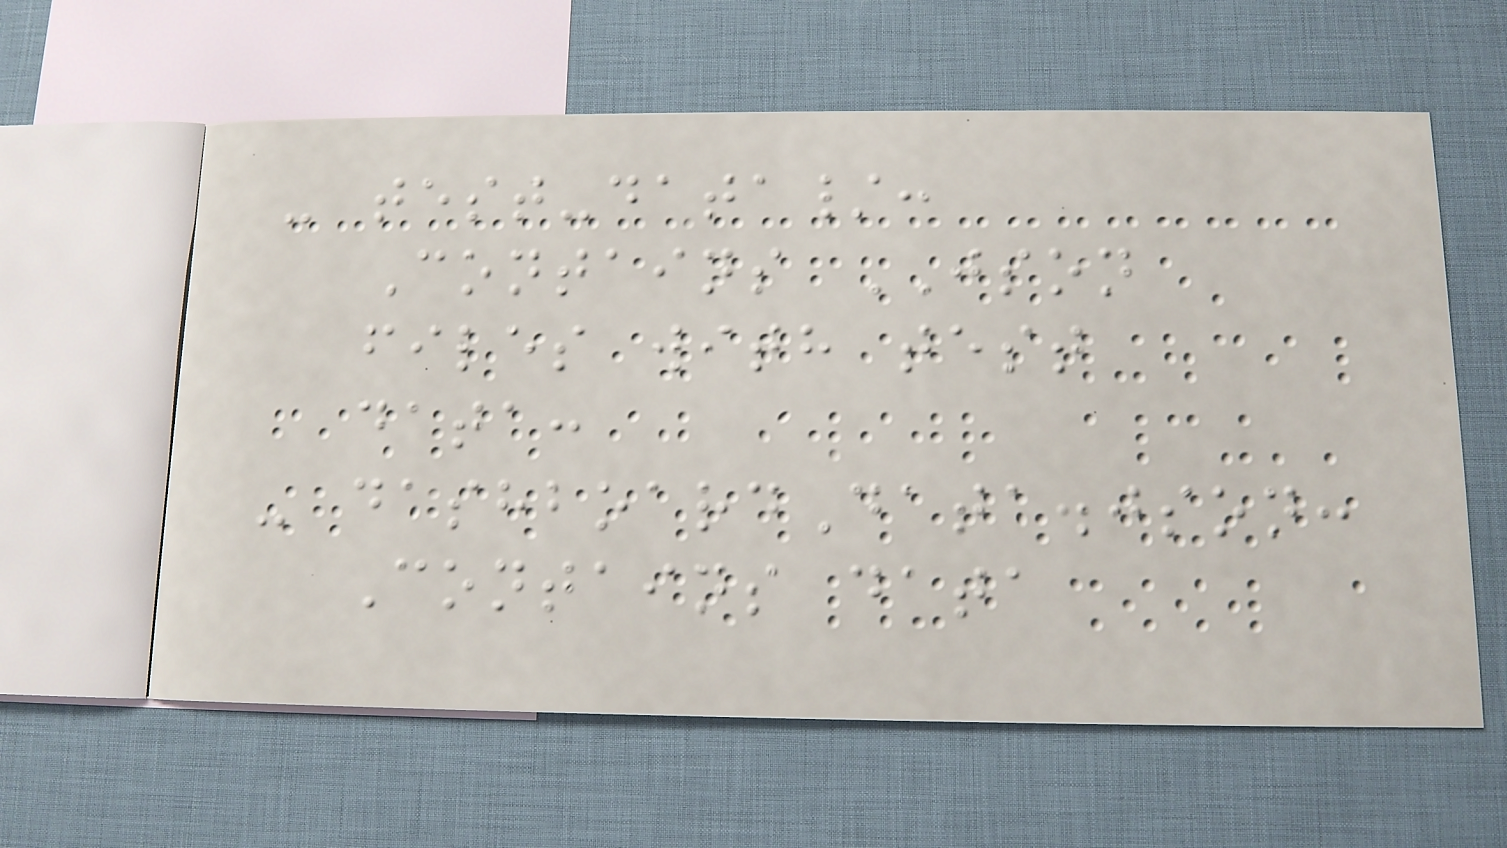- test-data/:
Contains JSON
files with test
data:
- dashboardData.json:
Contains data
